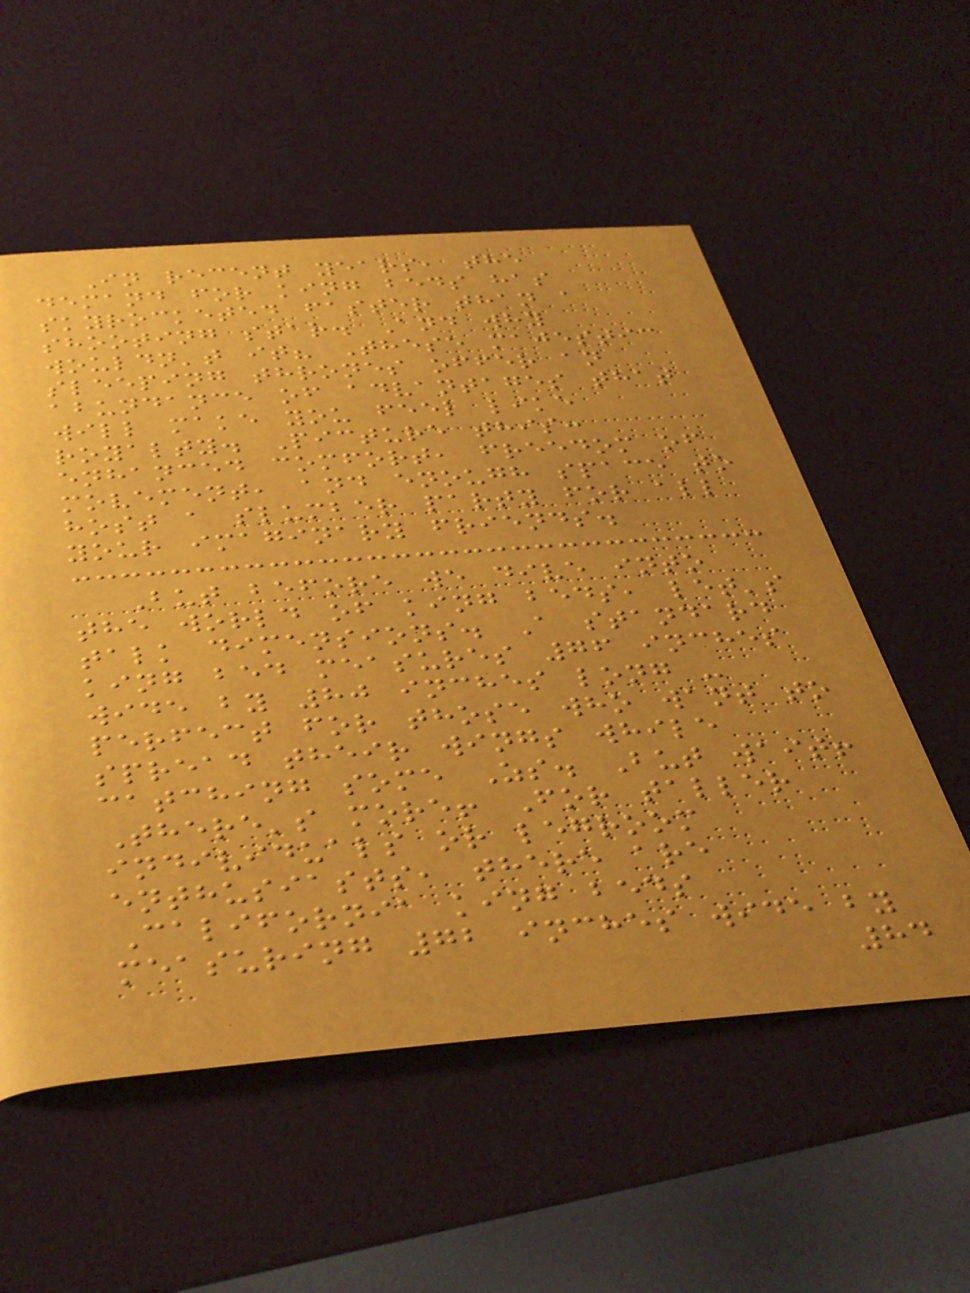In recent years, the
demand for king beds has
skyrocketed faster than a
shooting star. And why
wouldn't it? These majestic
sleeping thrones offer an
abundance of advantages that
will make you feel like
royalty. Picture this:
enhanced comfort, freedom of
movement, and enough space to
host a slumber party for all
your imaginary friends.
But before we dive into
the world of king beds, let's
talk dimensions. A standard
king bed measures 76 inches
wide by 80 inches long -
perfect for those who want to
spread their wings while
catching some Zs. But wait!
There's more! For taller
individuals or legroom
enthusiasts, there are
California king beds
measuring 72 inches wide by
84
